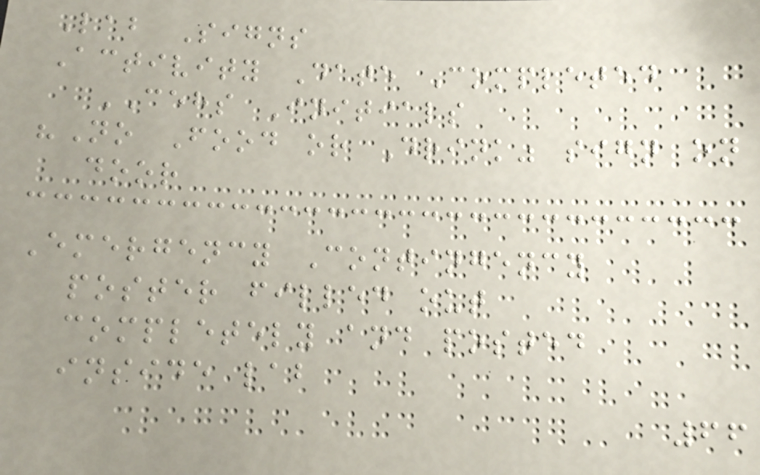Lab Signs
Activity Date Completed
CEHS Initials
"No Food or Drink" sign on
door
Emergency Contingency
poster filled out
completely and posted
inside lab
66
